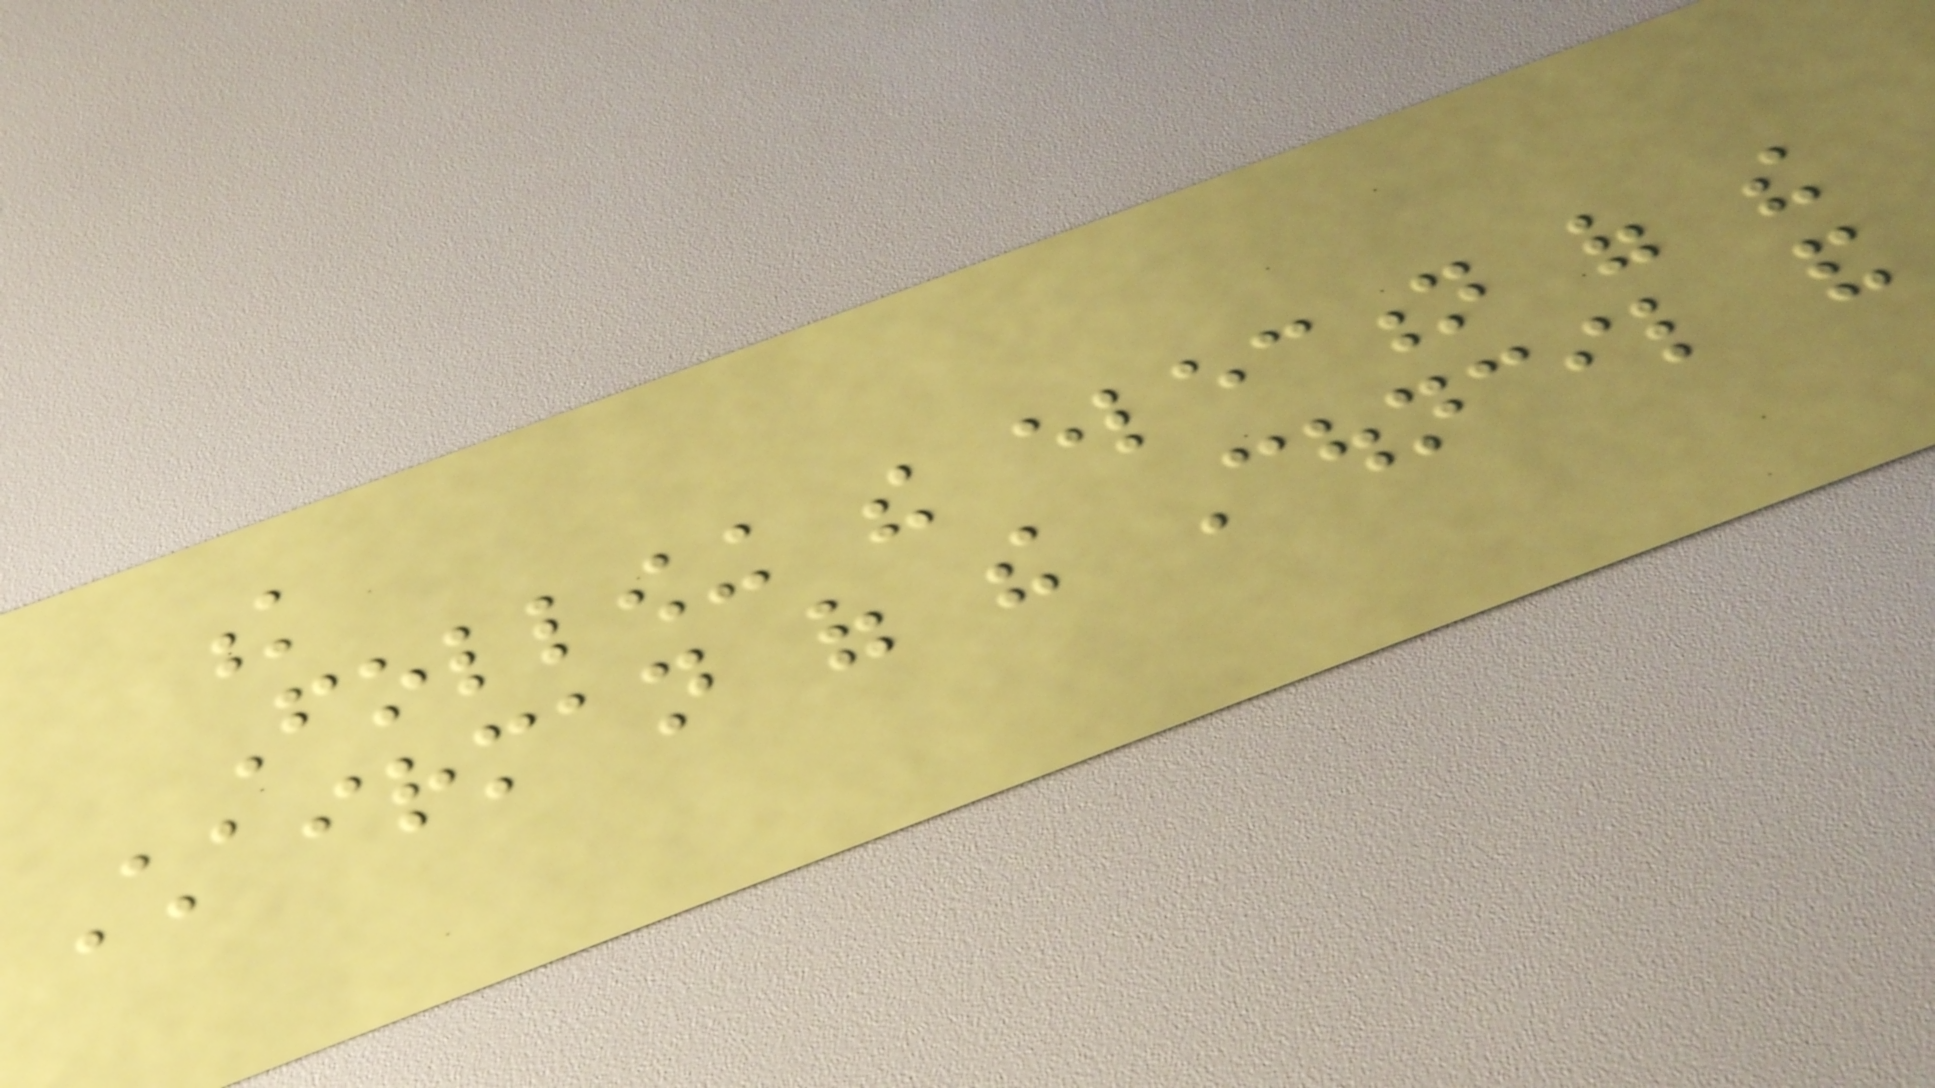k
Following the election of the
Chairman of the Council and
